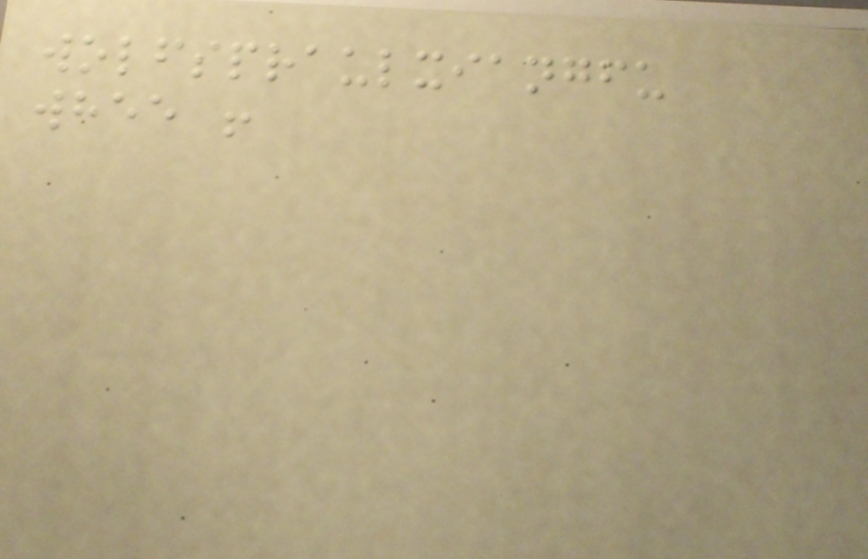wolfspraulxiangfu
whee !
